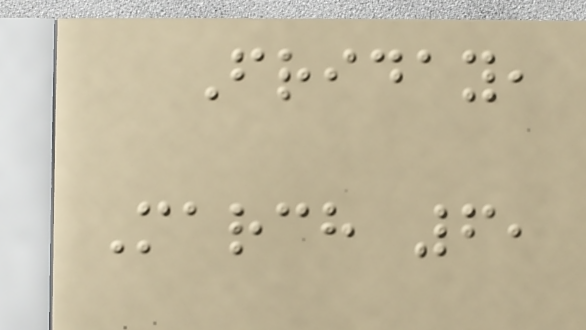Friday,
March 6,
